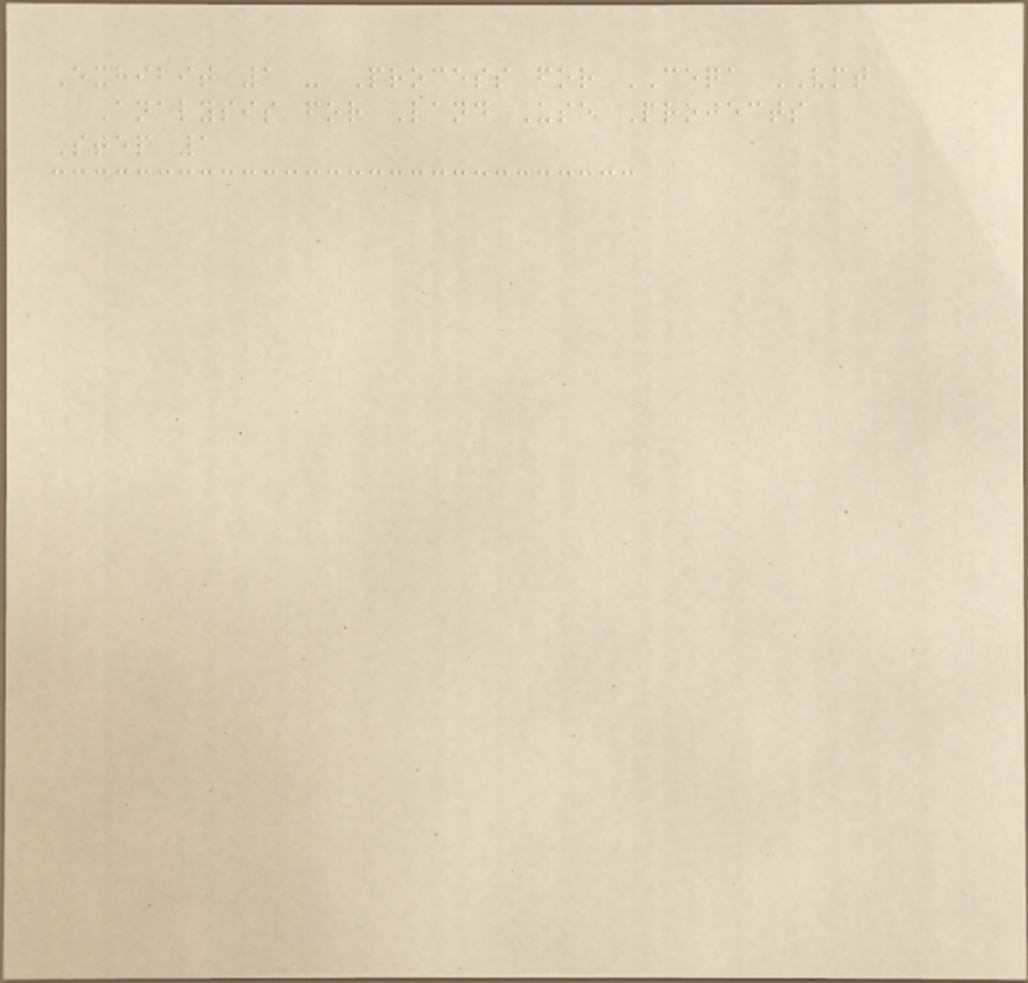Exhibit 1 - Process for CEQA VMT
Analysis for Land Use Projects
Step 1
